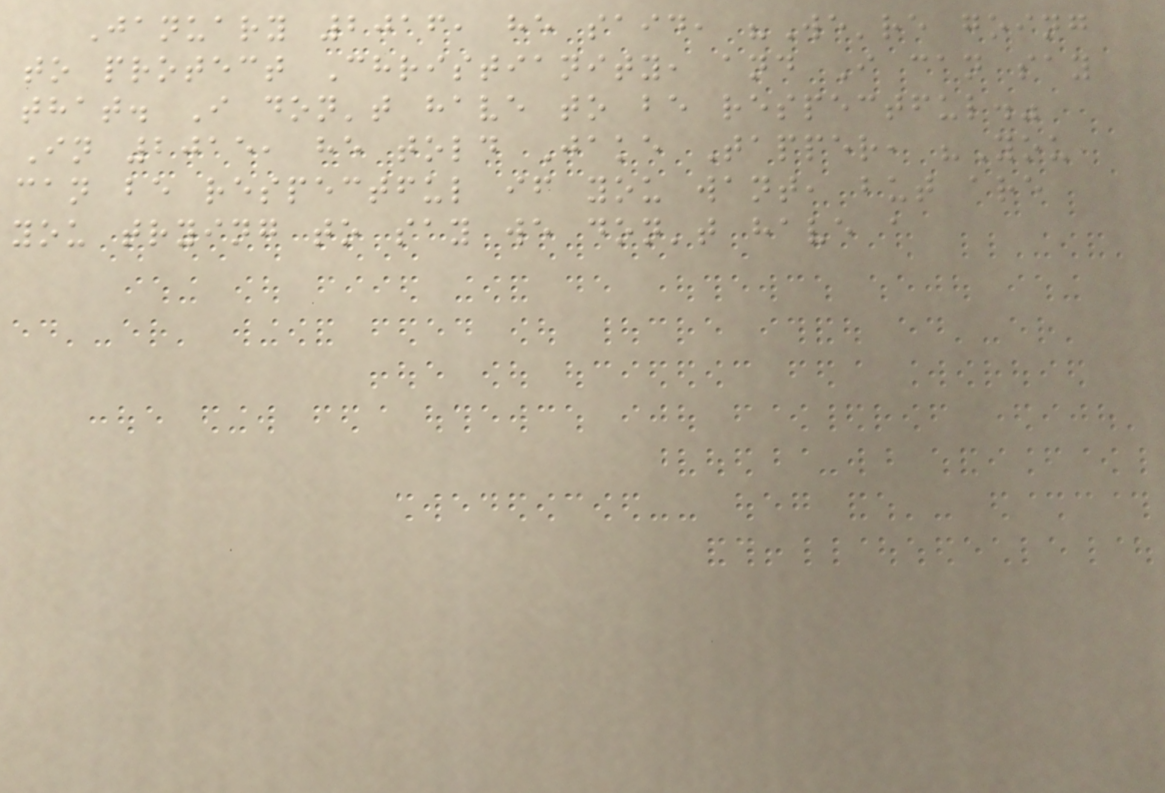January 2016, he said, "We're going
to protect Christianity, and I can say
that. I don't have to be respectful."
In 2015, he told Jake Tapper, "You
can be respectful if you want, but are
you trying to say we don't have a
